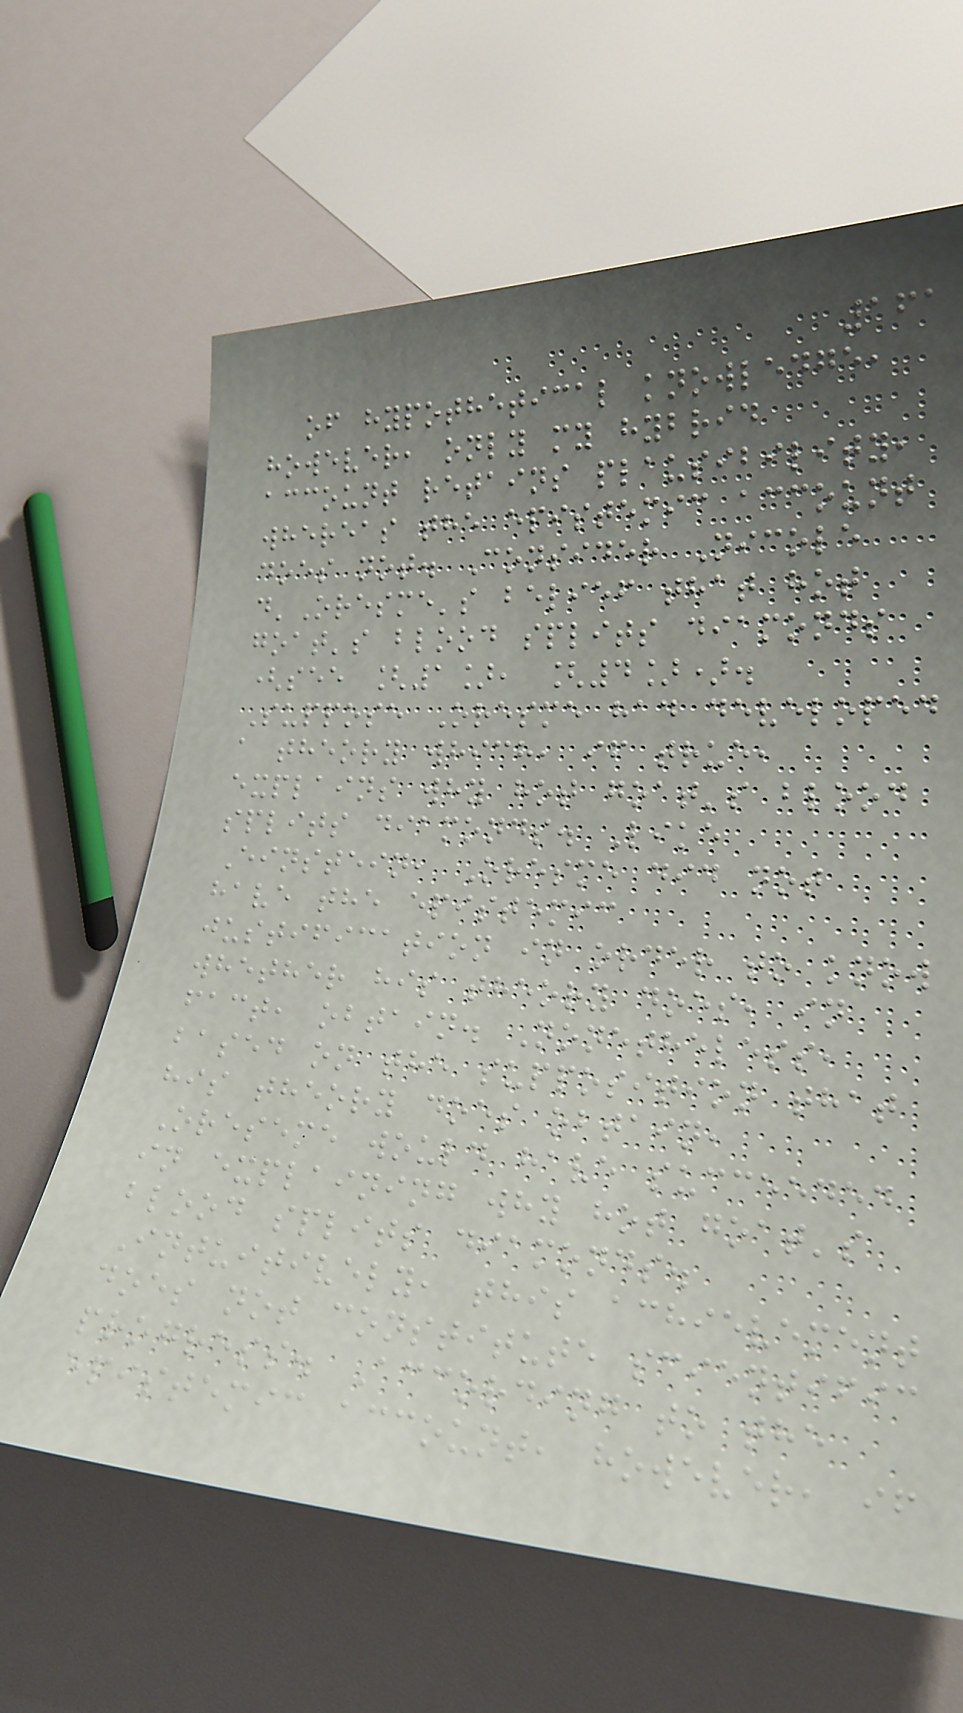161
of hypothetical knowledge,
however, only my hybrid
account retains plausibility,
whereas the epistemic account
does not. Consider Nicole
d'Oresme's belief that hot
goat's blood splits diamonds
(see [1], [4]).
Suppose Oresme had developed
a theory which, if true,
explains why hot goat's blood
splits diamonds. Like
Einstein, Oresme did not
have the epistemic
justification in order to know
whether his theory does, in
fact, obtain. Nonetheless,
based on the supposition that
his theory does obtain,
Oreseme would have succeeded
in explaining why hot goat's
blood splits diamonds.
Intuitively, this achievement
does not constitute scientific
progress. According to the
epistemic account, however, if
